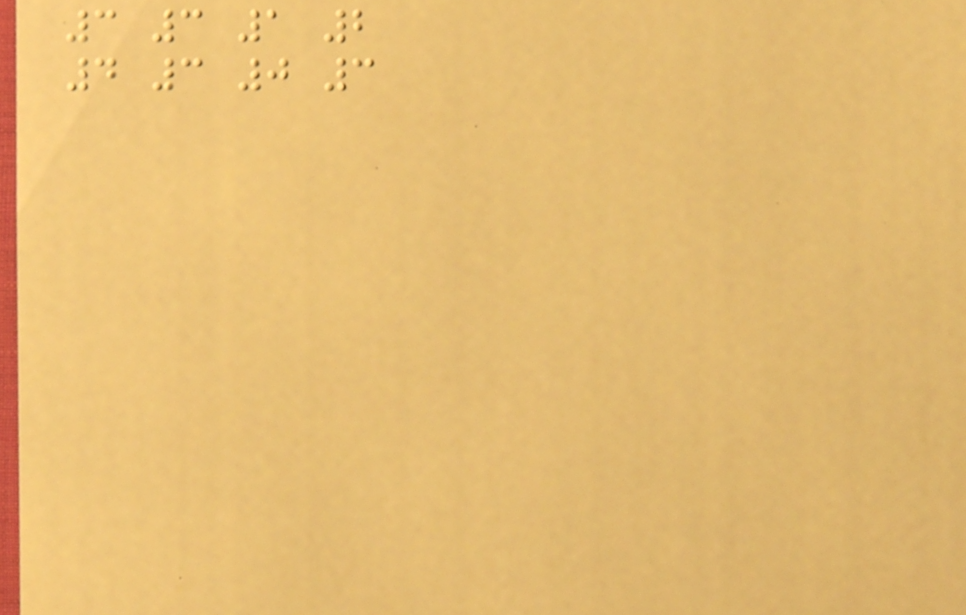3 3 1 2
4 3 0 3
